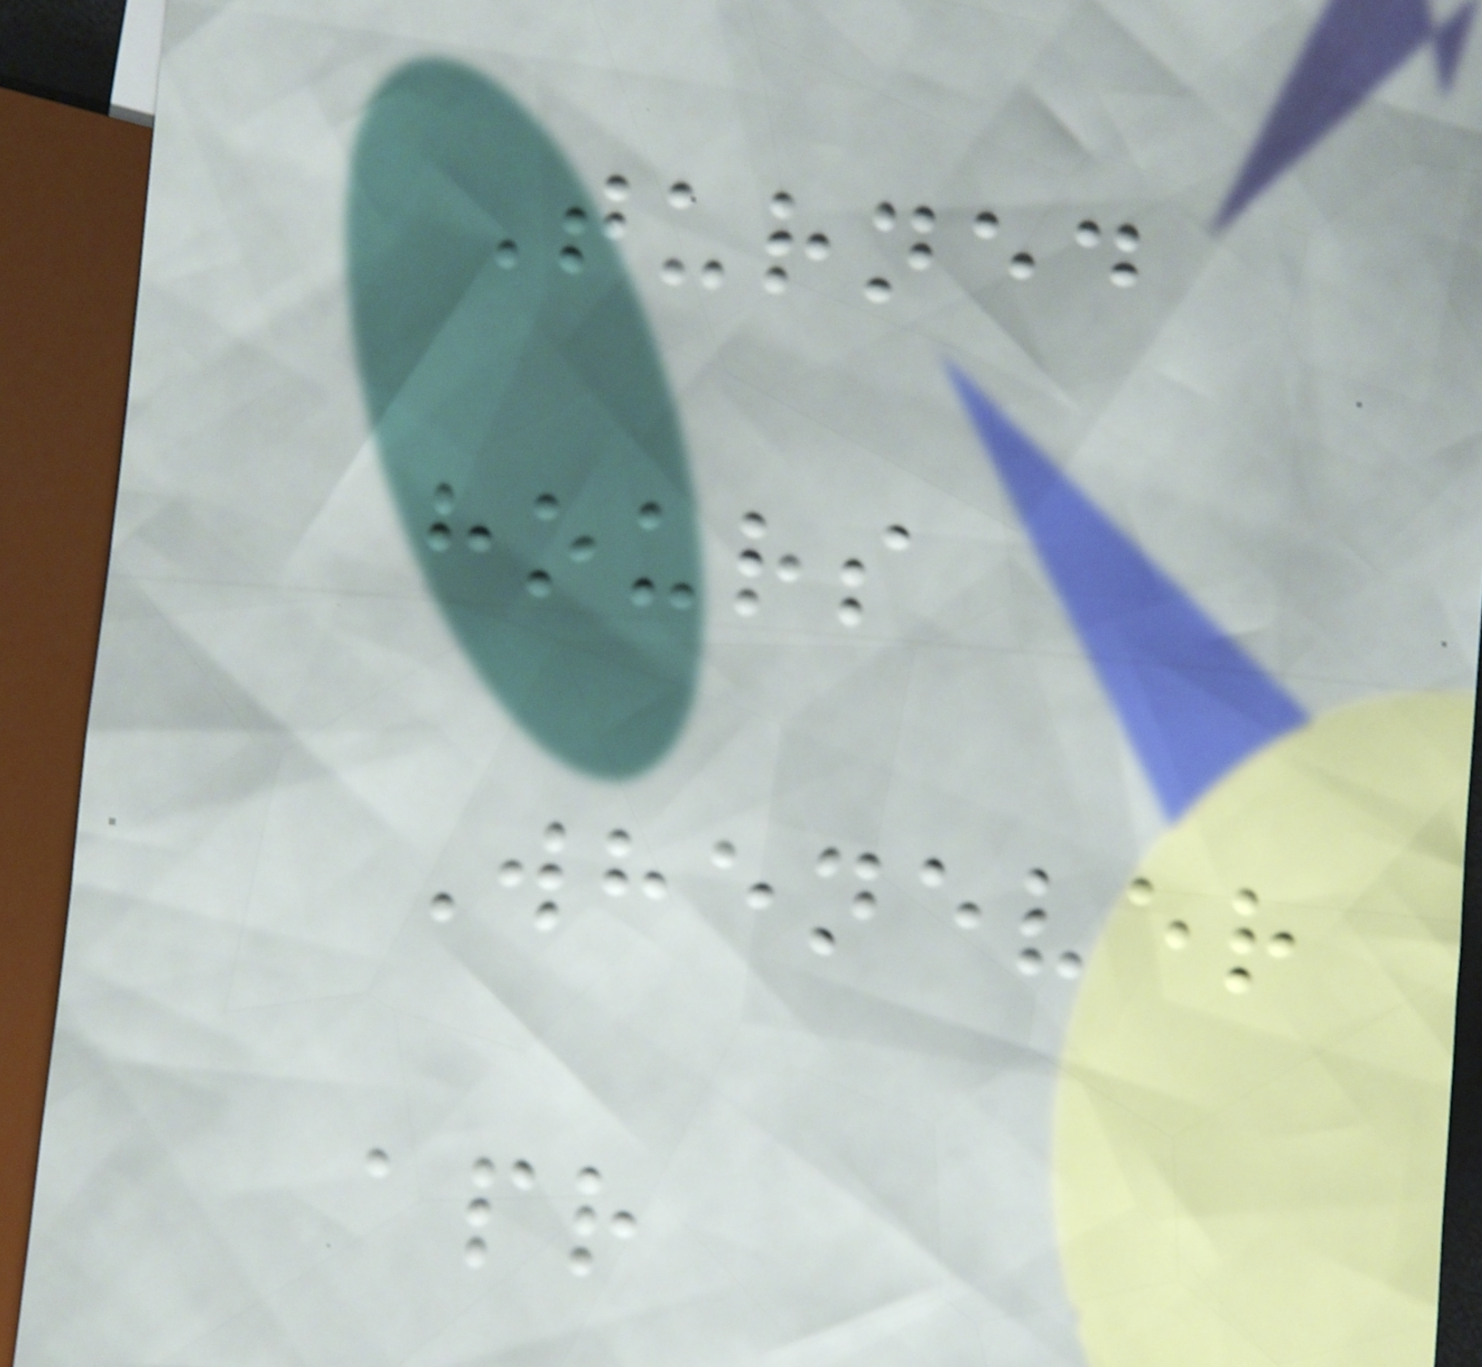Turned
hours
Whenever
apr
